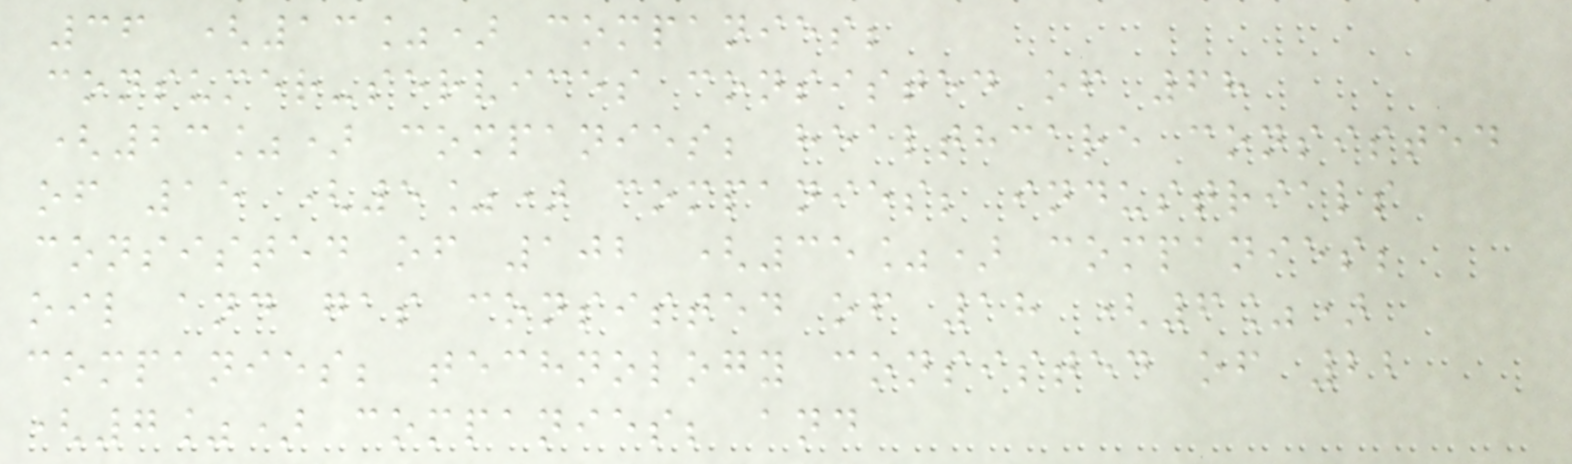36 (13%) companies;
consumer-services consisted of 68
(23%) companies; healthcare consisted
of 15 (5%) companies; industrials
consisted of 102 (35%) companies;
oil and gas consisted of 18 (6%)
companies; technology consisted of 22
(7%) companies; and
